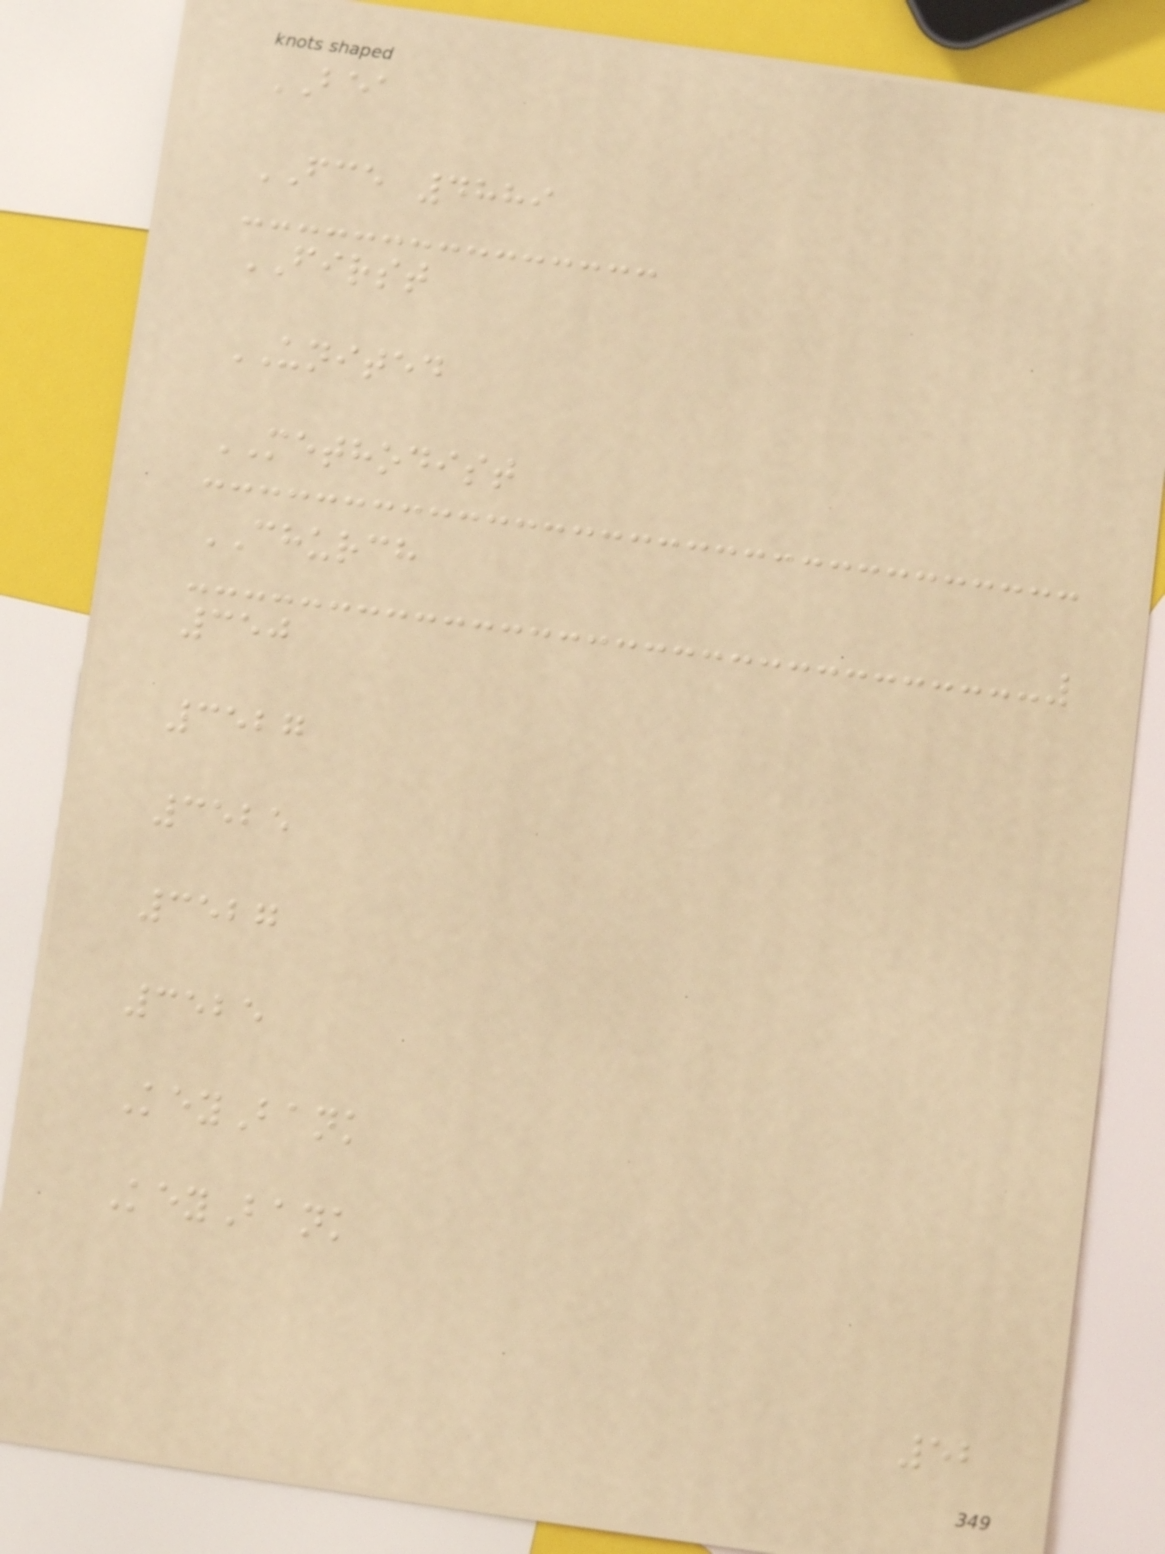BEA
FCE 4889
FIRST
UNITED
METHODIST
CHURCH
350
3527
3525
3527
3525
KeyBank
KeyBank
52
